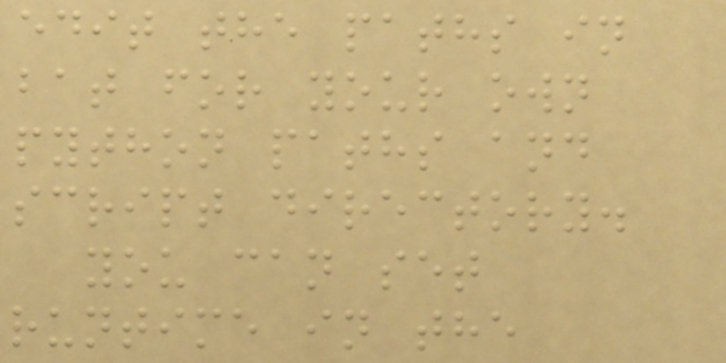edit the paths in
bat for your own
python paths and
script directory.
you can set
runtime in the
